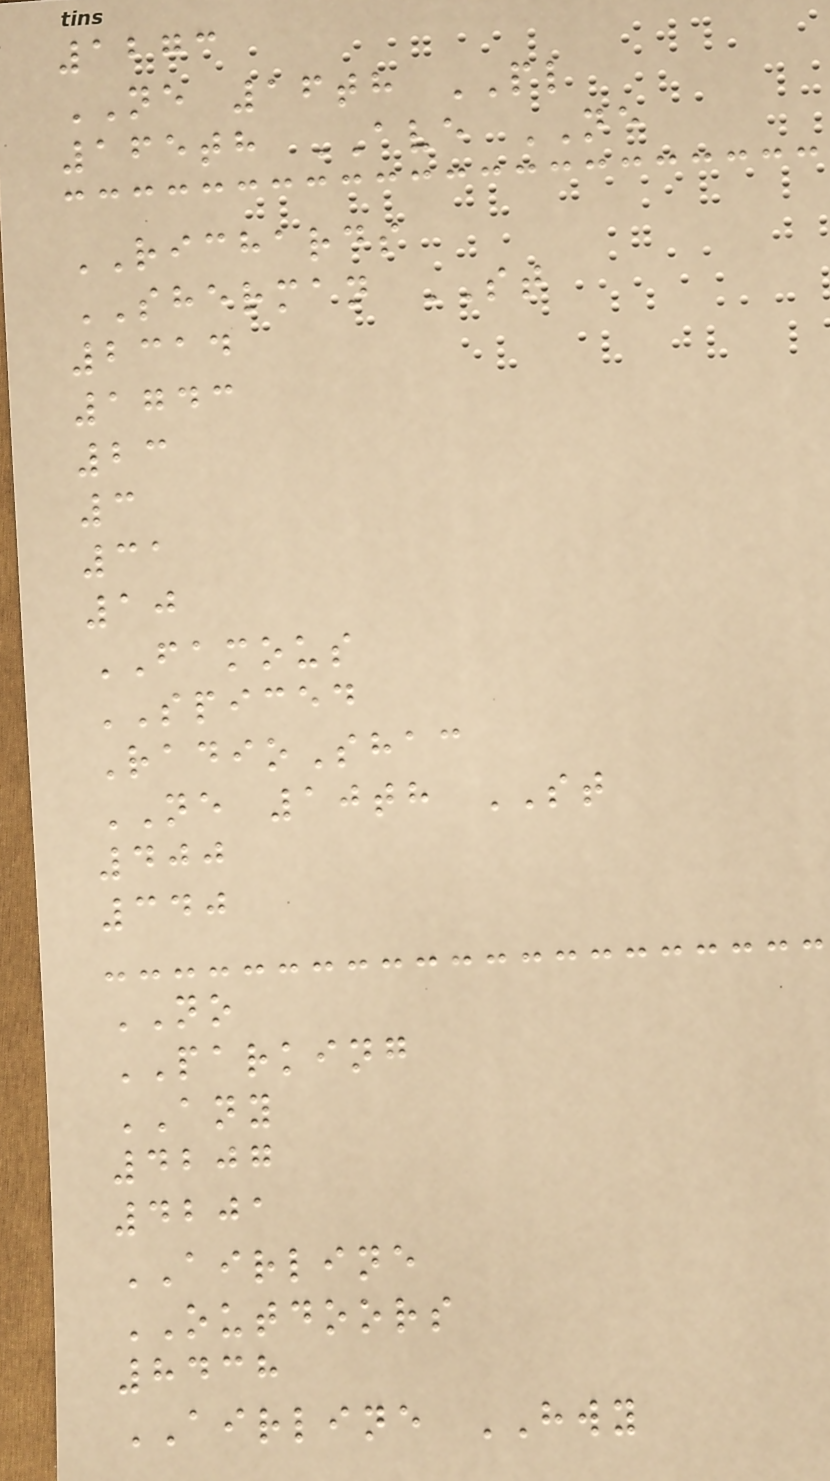1273
NE 16th PL
165th AVE NE
RICHARDS
SHERMAN ST
2314
1743
23
3
31
10
FAMOUS
SPICED
RadioShac
NE 10th ST
400
340
NO
PARKING
ANY
4207
4201
AIRLINE
OUTDOORS
8438
AIRLINE HWY
